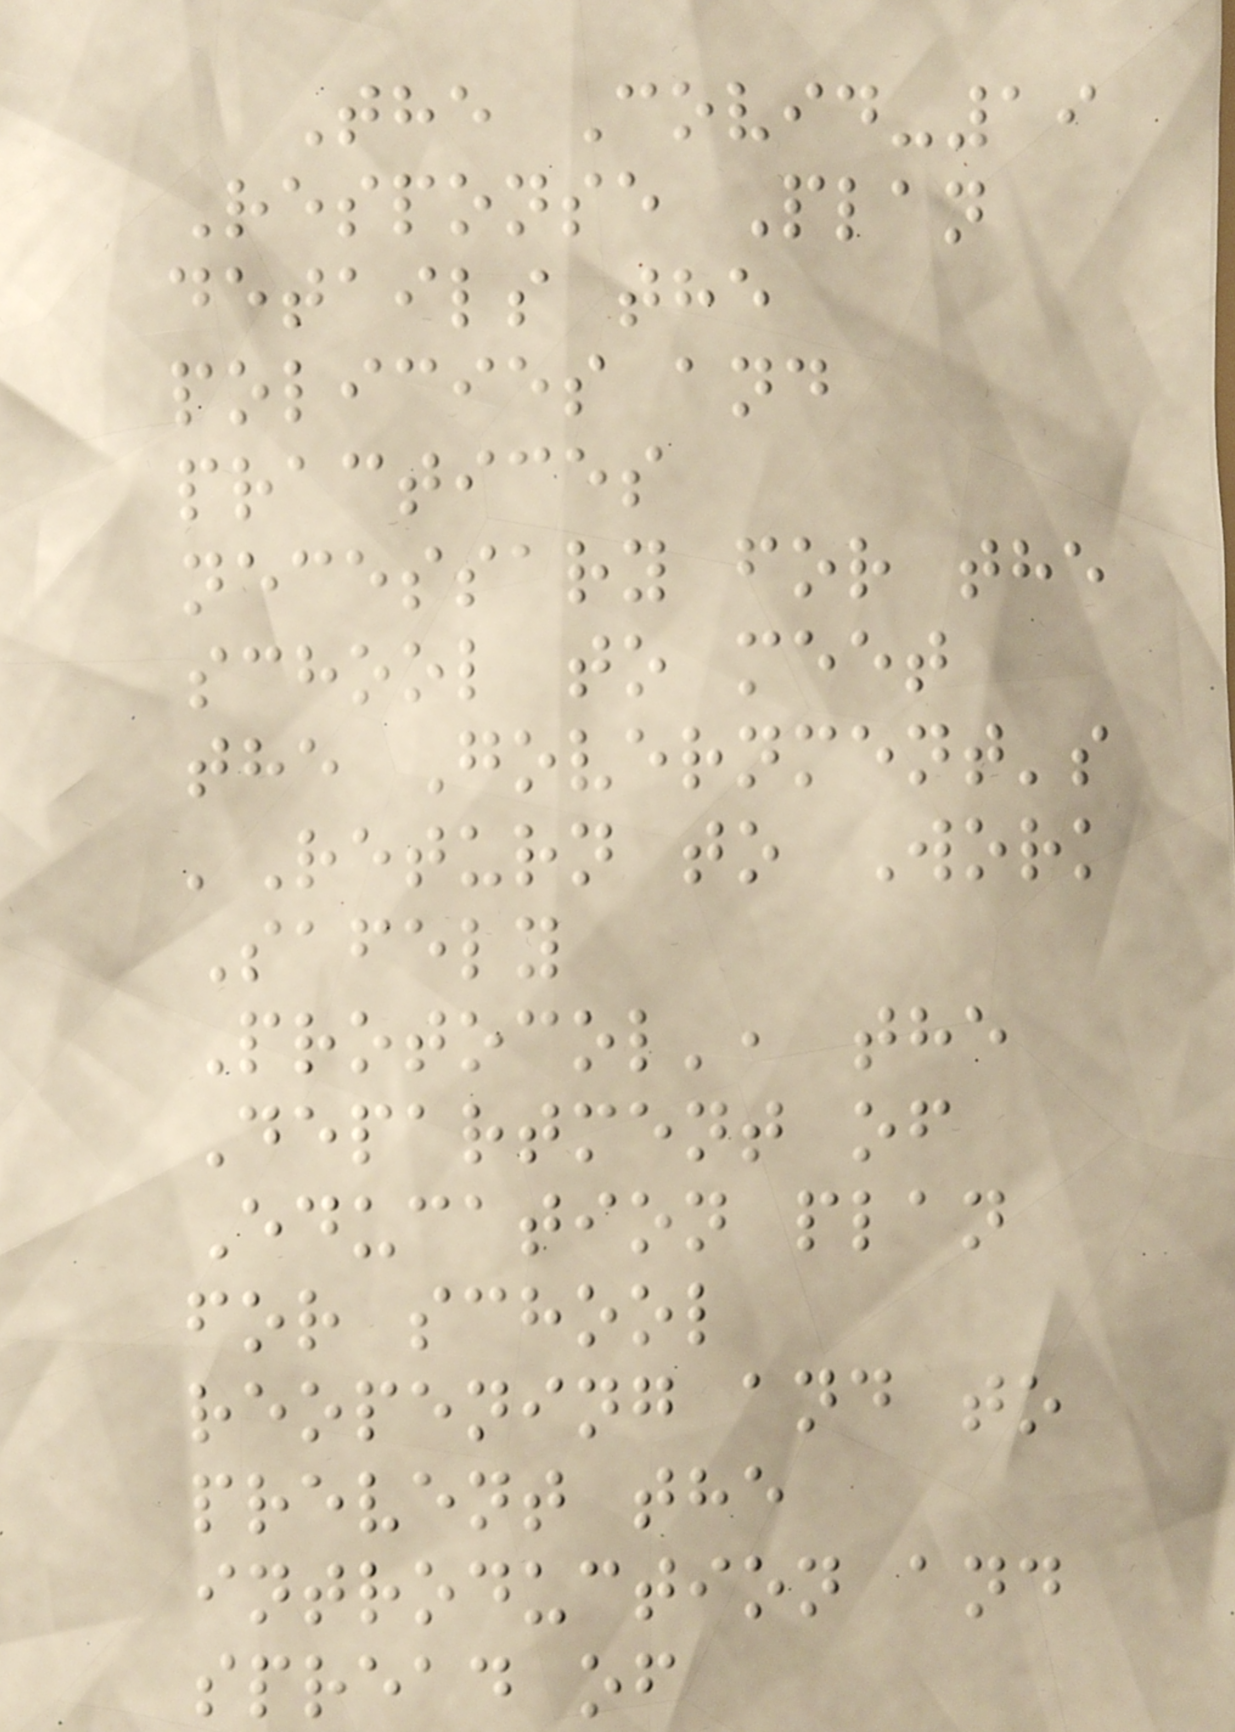The Covid-19
Response Plan
details the
policies and
practices
necessary for the
school to meet
the Government's
'Return to Work
Safely
Protocol', the
Department of
Education plan
for school
reopening and to
prevent the
introduction and
spread of
